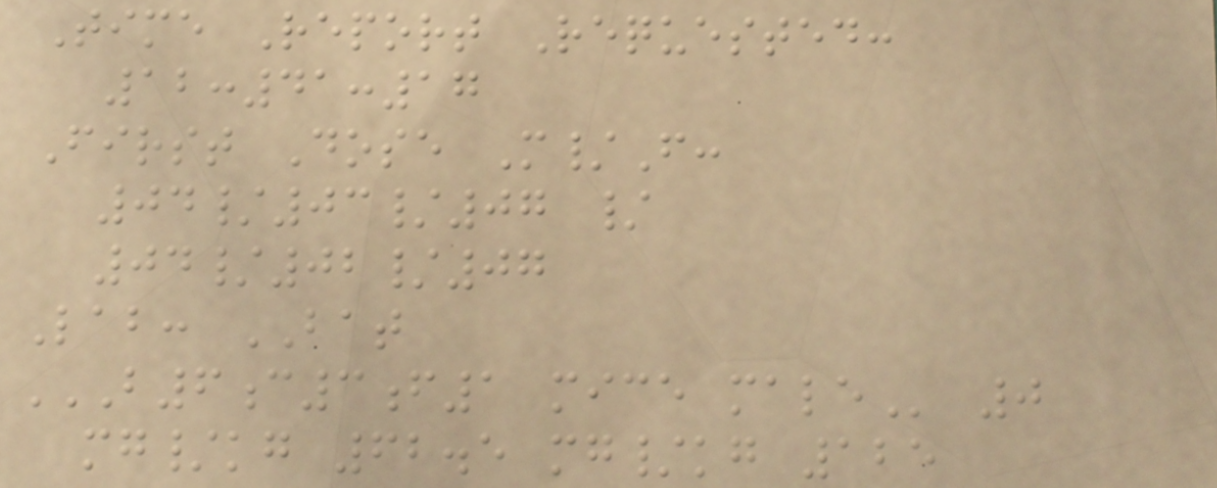Time Report Requested:
12:41:17
First Dose M/F:
04/03/07 /
04/02/07
Lab: BAT
B6C3F1 MICE MALE 0
mg/kg 62.5 mg/kg 125
